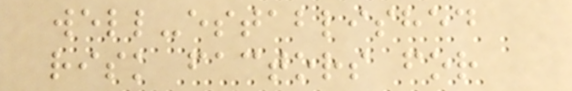well-established
risk factors for
